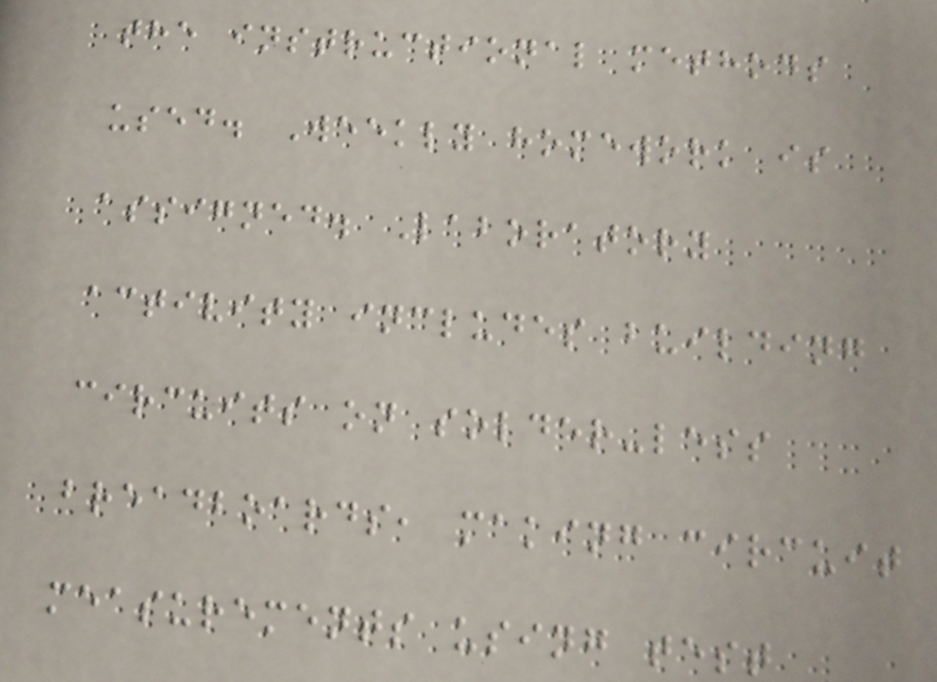the instructional methods
used. Weekly homework is
assigned. Laboratory
activity includes building
circuits on solder-less
breadboards, making circuit
measurements using test
